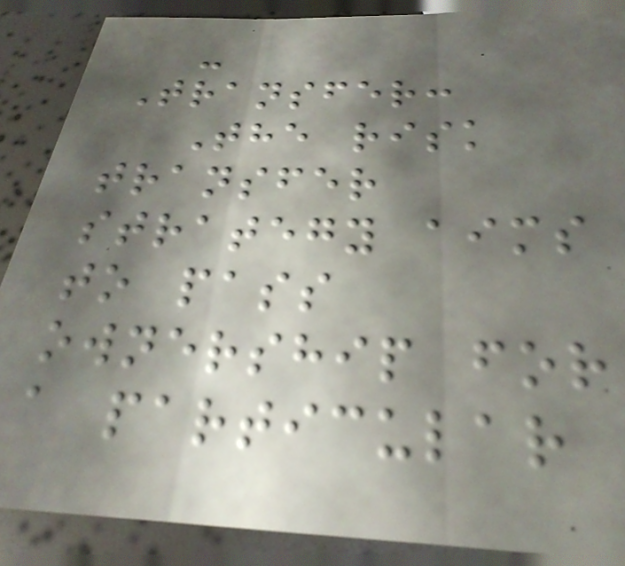-
Transfer:
The risk
transfer
strategy aims
to pass
ownership for
a particular
